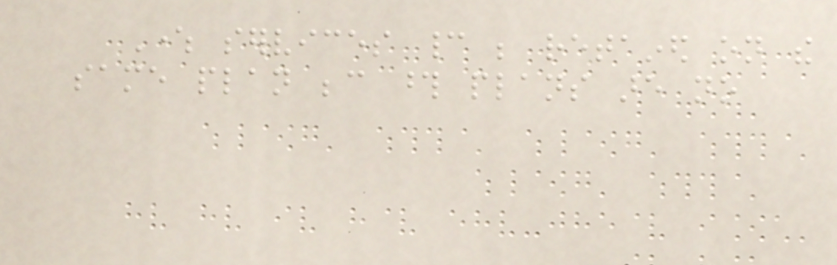Where services cannot be retained on the
same plan because those plans are no
